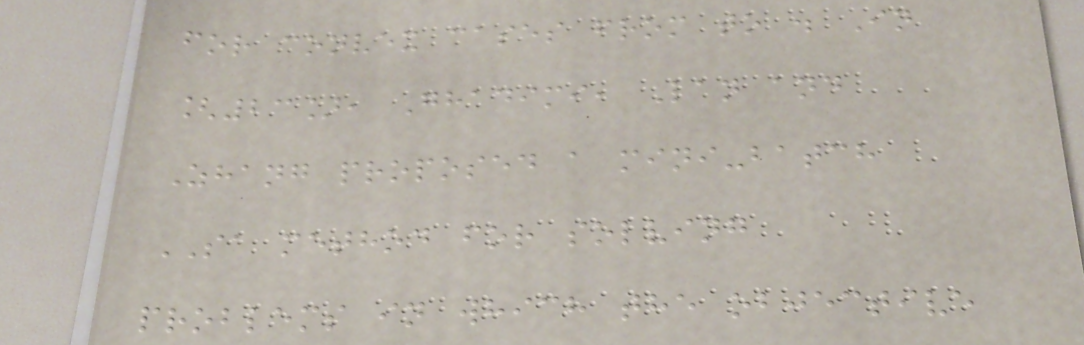for convex cases from to . In
[23], Ghadimi, Lan and
Zhang proposed a mini-batch
SA method for solving
problems in which the objective
